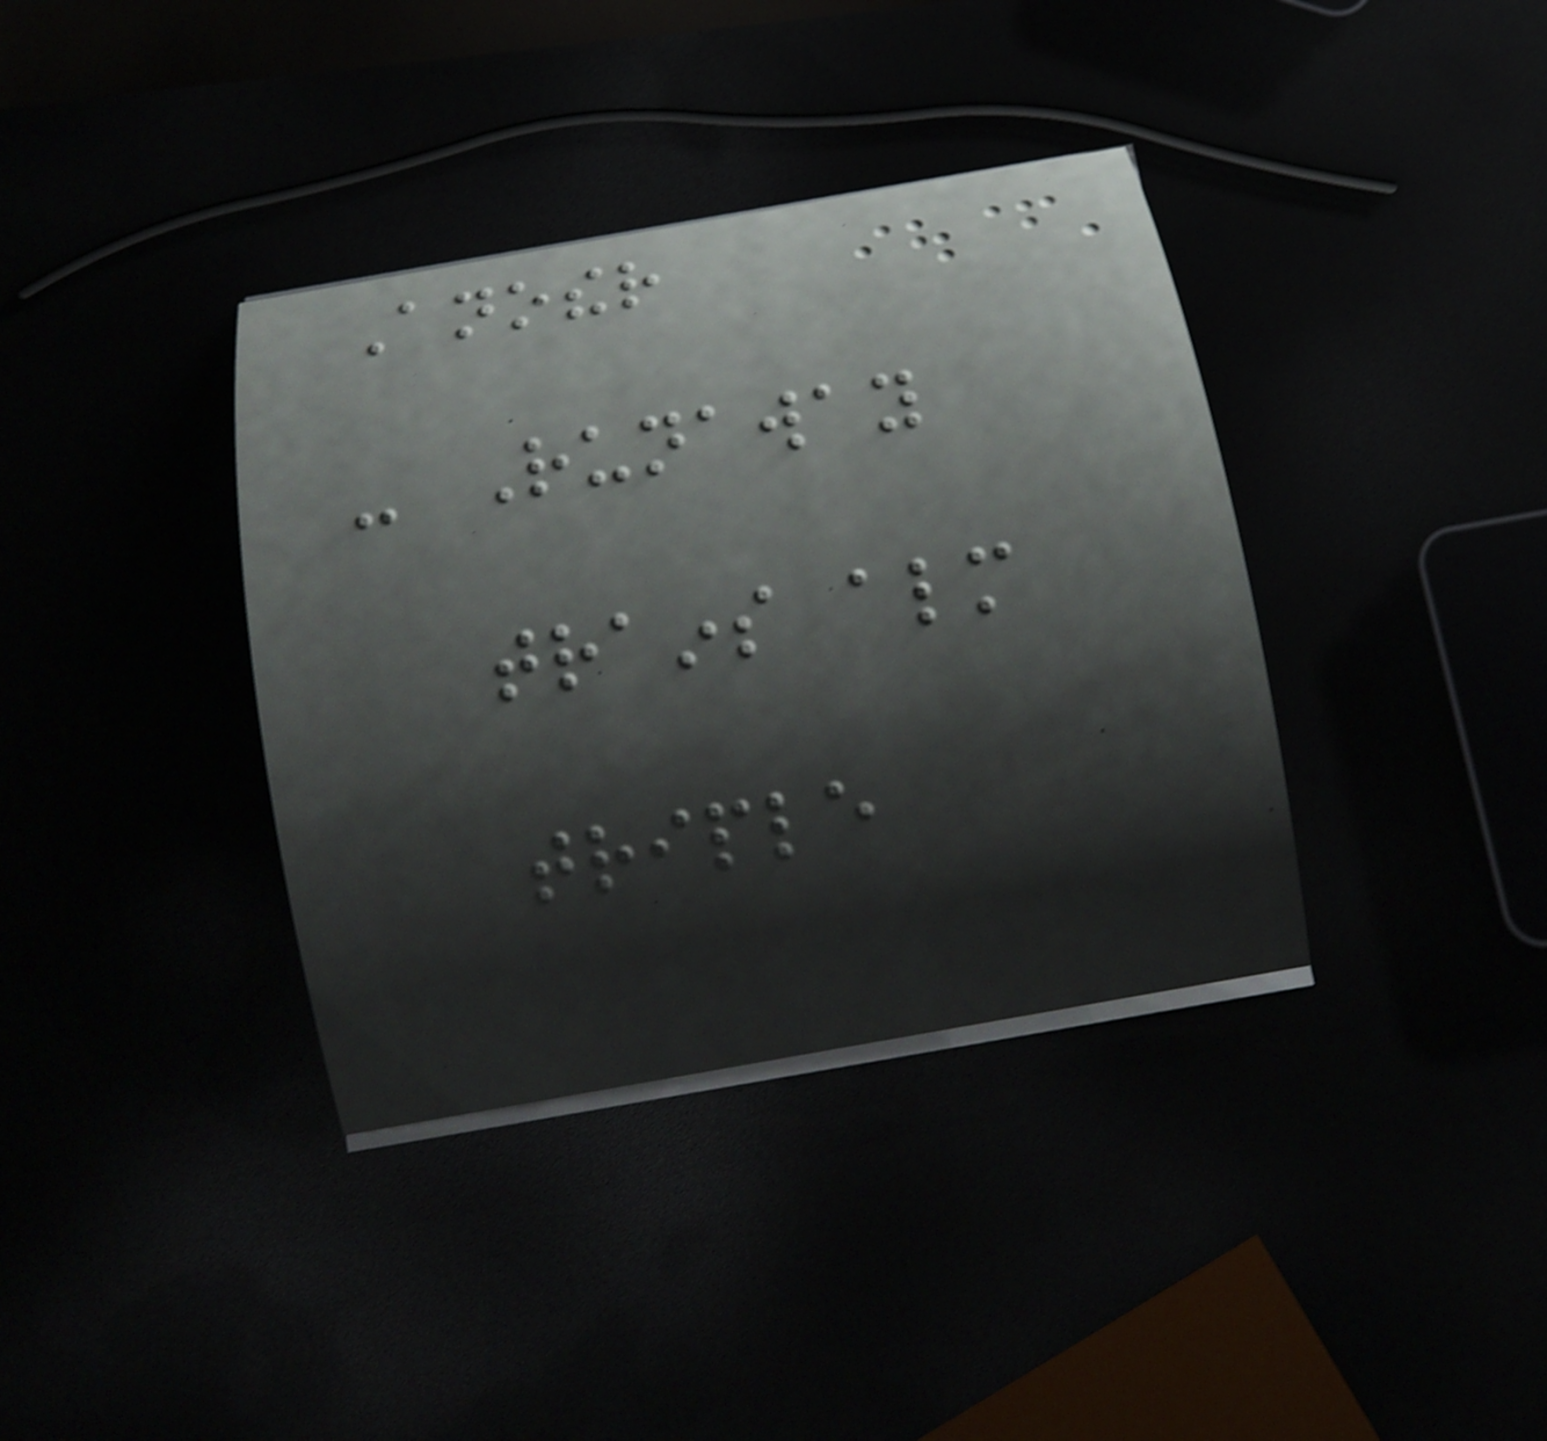Another
- Runaway
trains almost
triple
